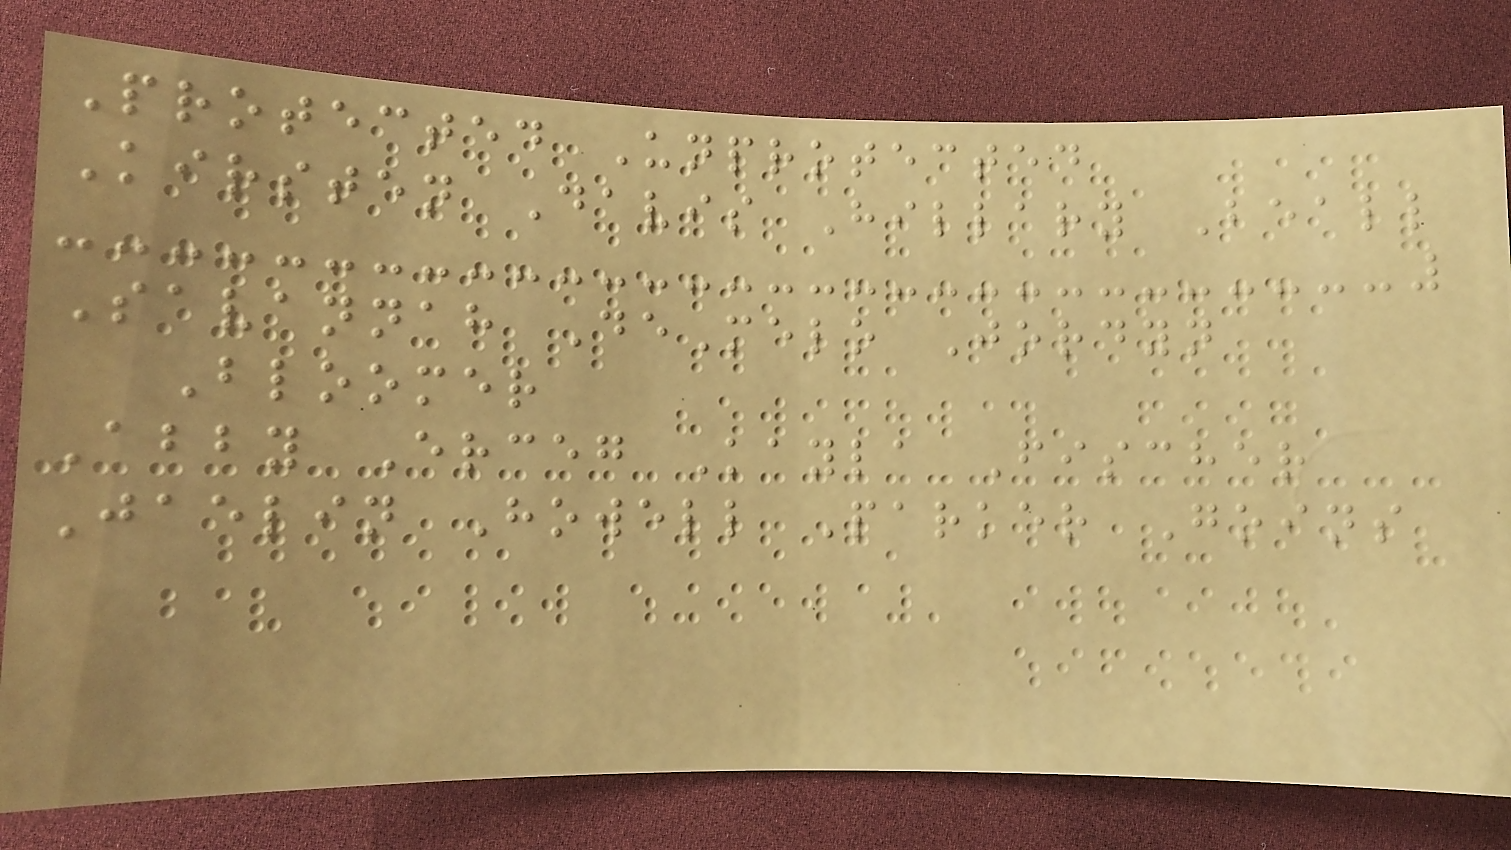Protected Unprotected
Kirsten Davis Hillary Beall
Savannah DeMelo Jordyn
Bloomer
Abby Erceg Kayla Fischer
Jaelin Howell Parker Goins
